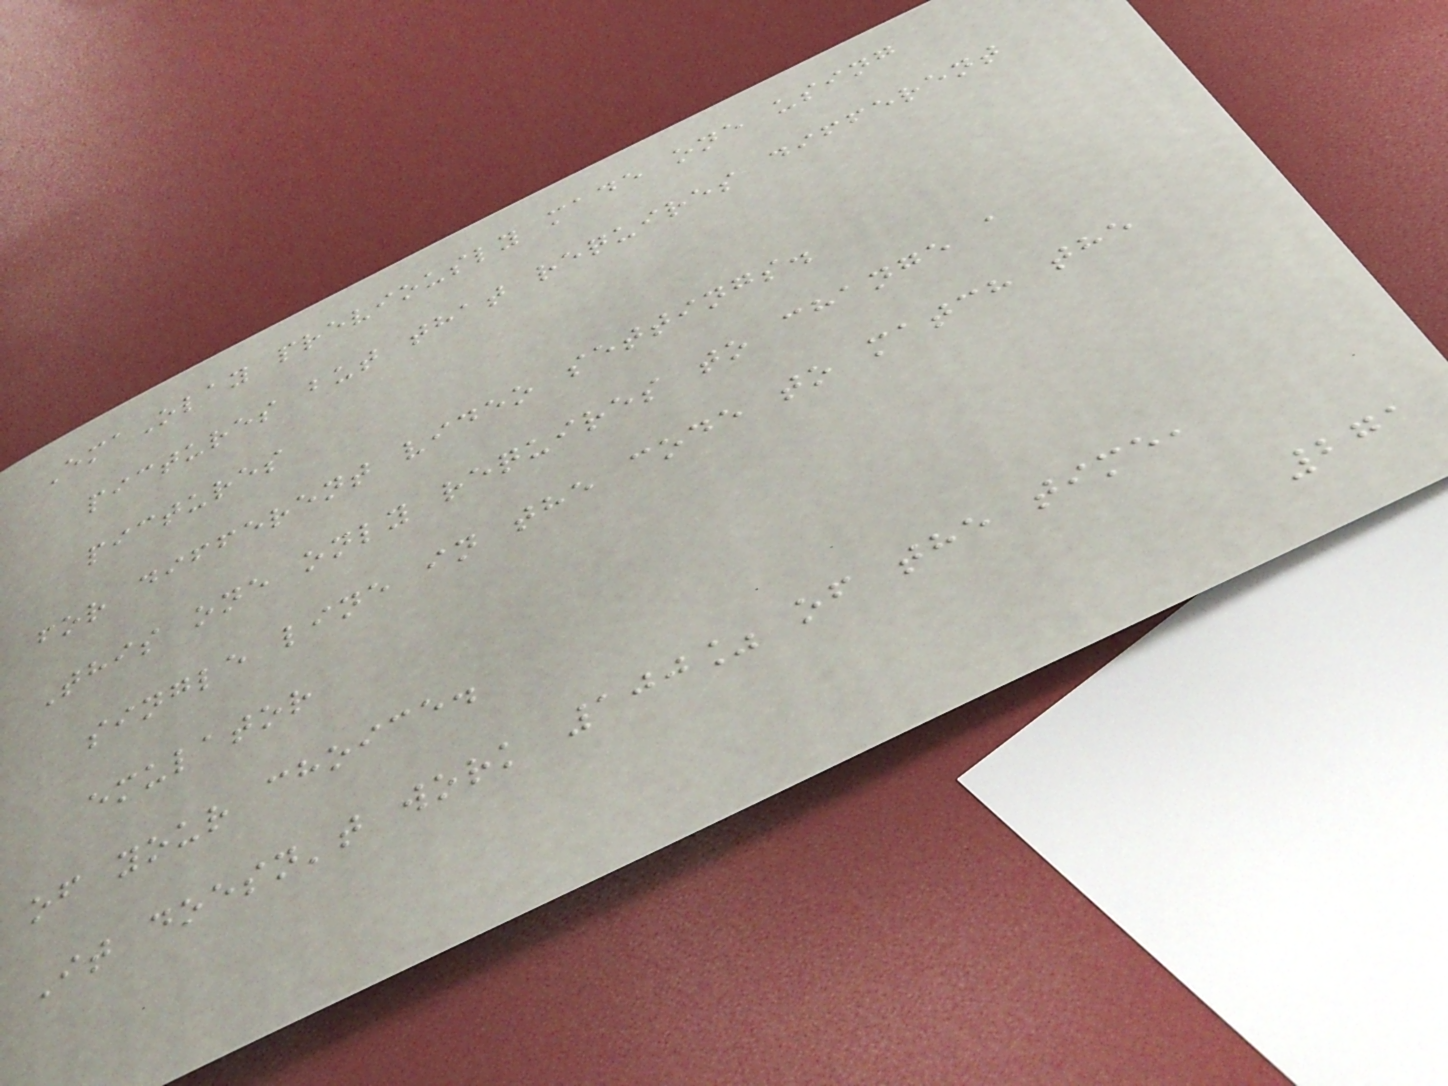EmaOlay previously made one using
pictures but that requires different
pictures
for different video settings.
This one only requires to change a
single line in the code to match the
emulator
of your choice.
It doesn't work 100% of the time,
271
